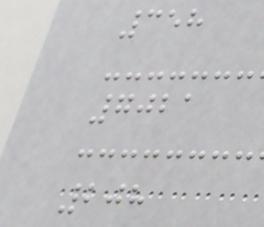358
7021
208
